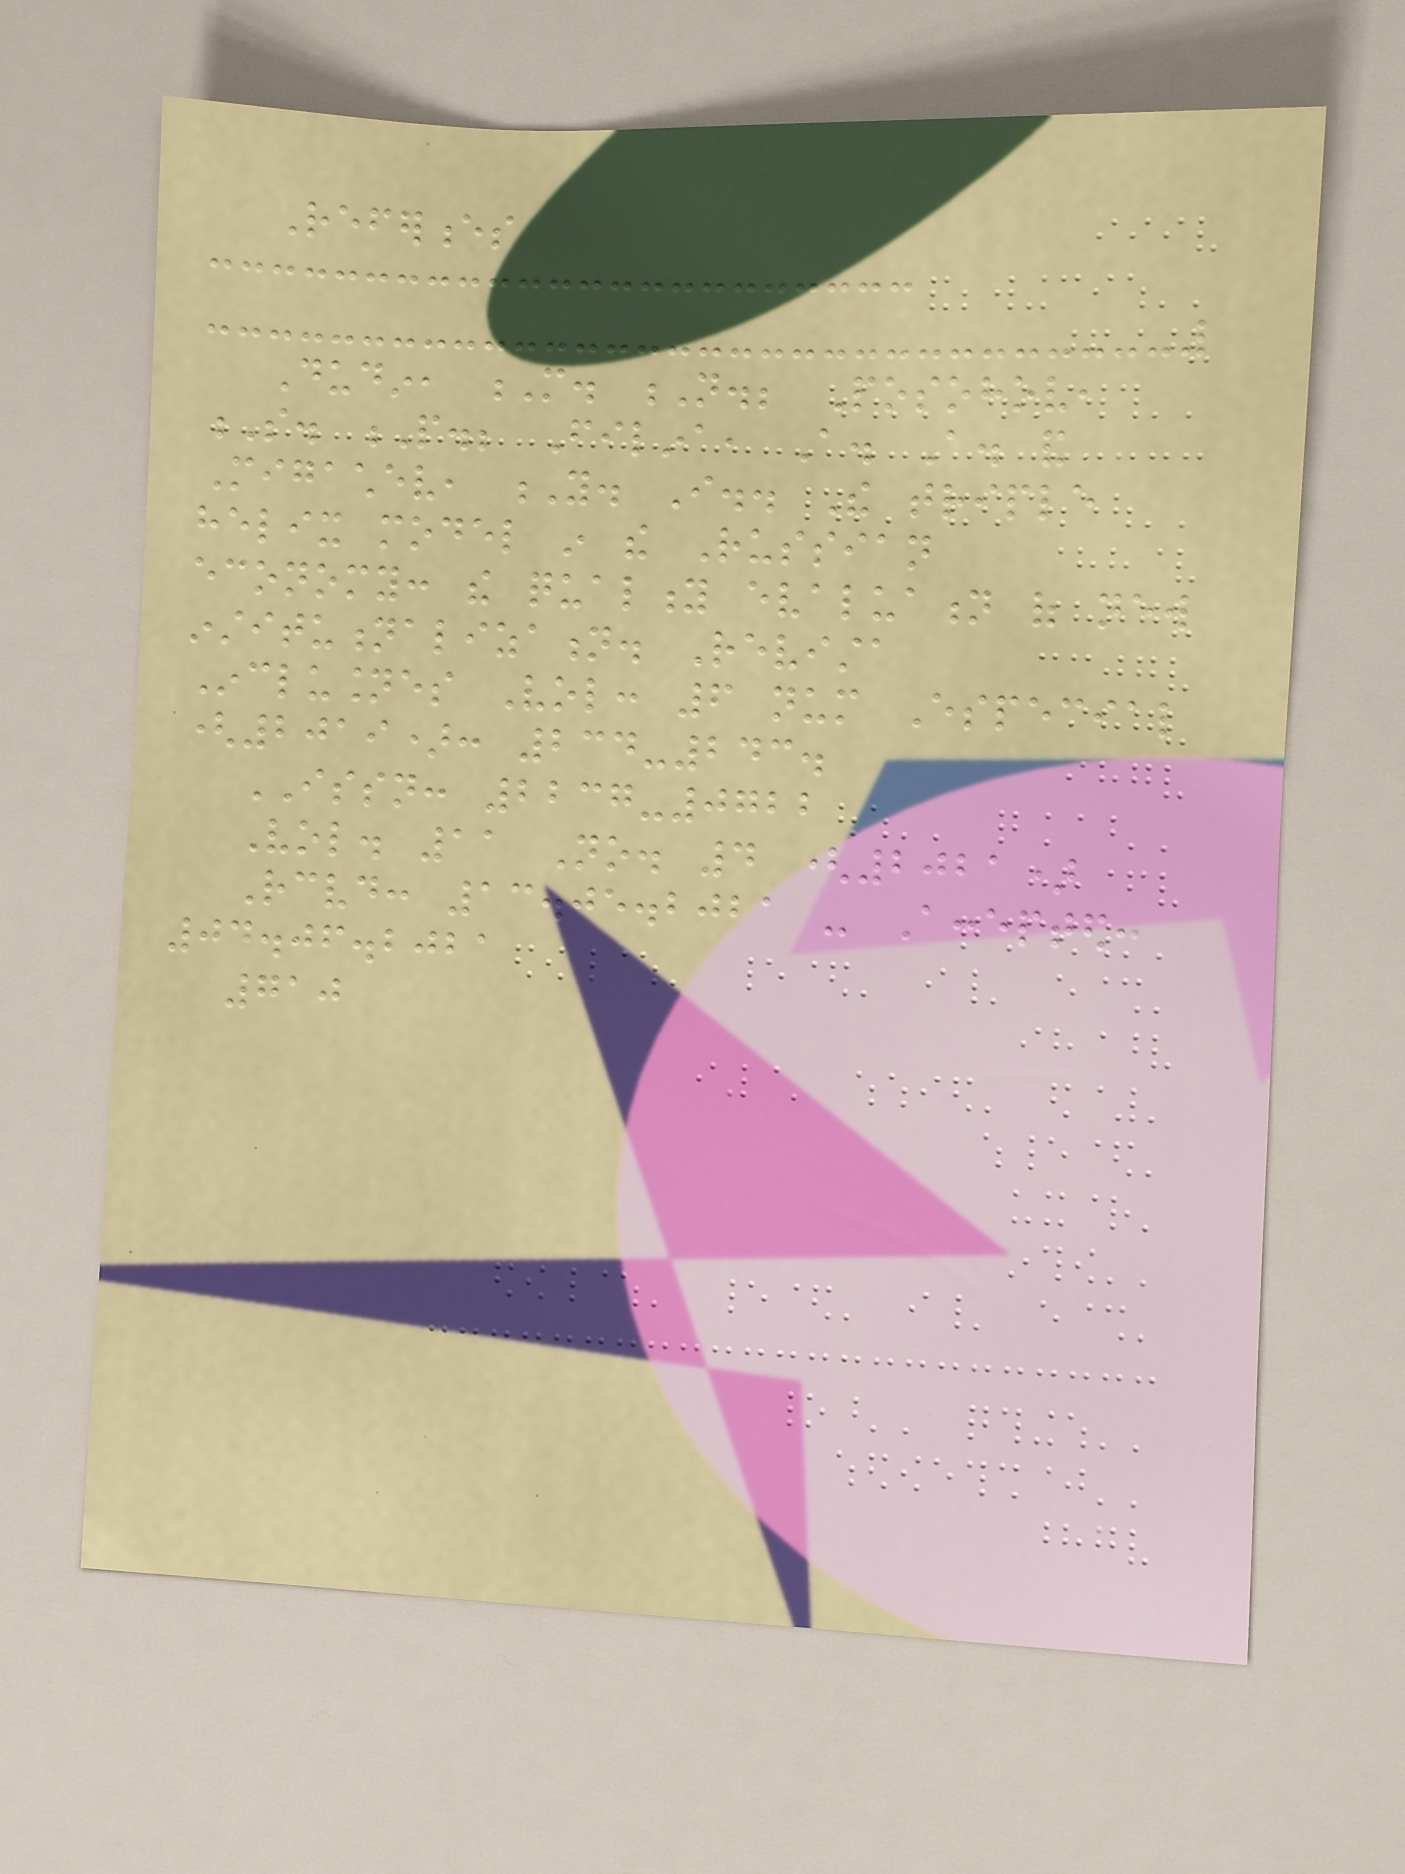References
Dudin, M. N.; Posohov,
S. P.; Filina, A. A. and
Migachev, Y. I.. The triple
helix model in the Russian
economy: the quality evaluation of new
institutionalization. Revista
Inclusiones Vol: 6 num Especial
(2019): 234-243.
ISSN: 2237-0722
Vol. 11 No. 4 (2021)
Received: 13.05.2021 - Accepted:
04.06.2021
710
